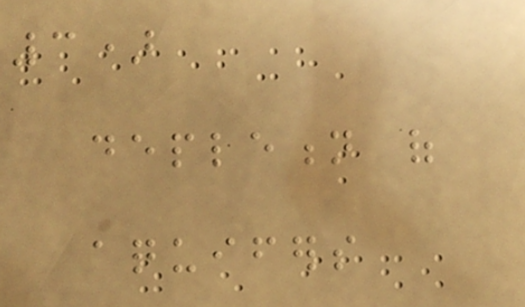3)
depletion of
aquifers
